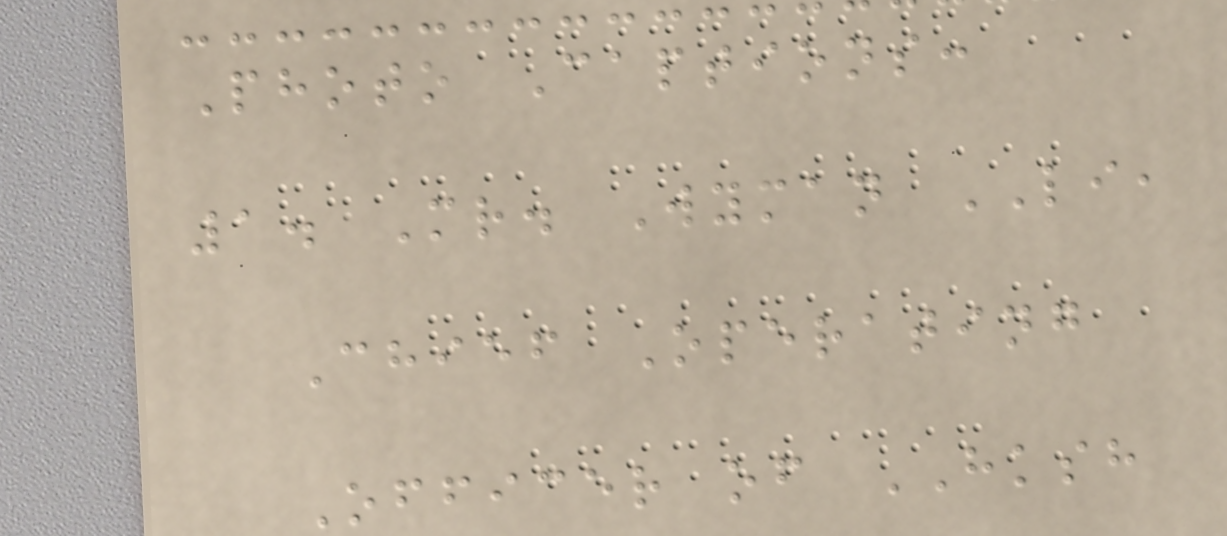Photo Captions:
1. Mr. Wyman LI,
Chief Operating
Officer of HKSH
